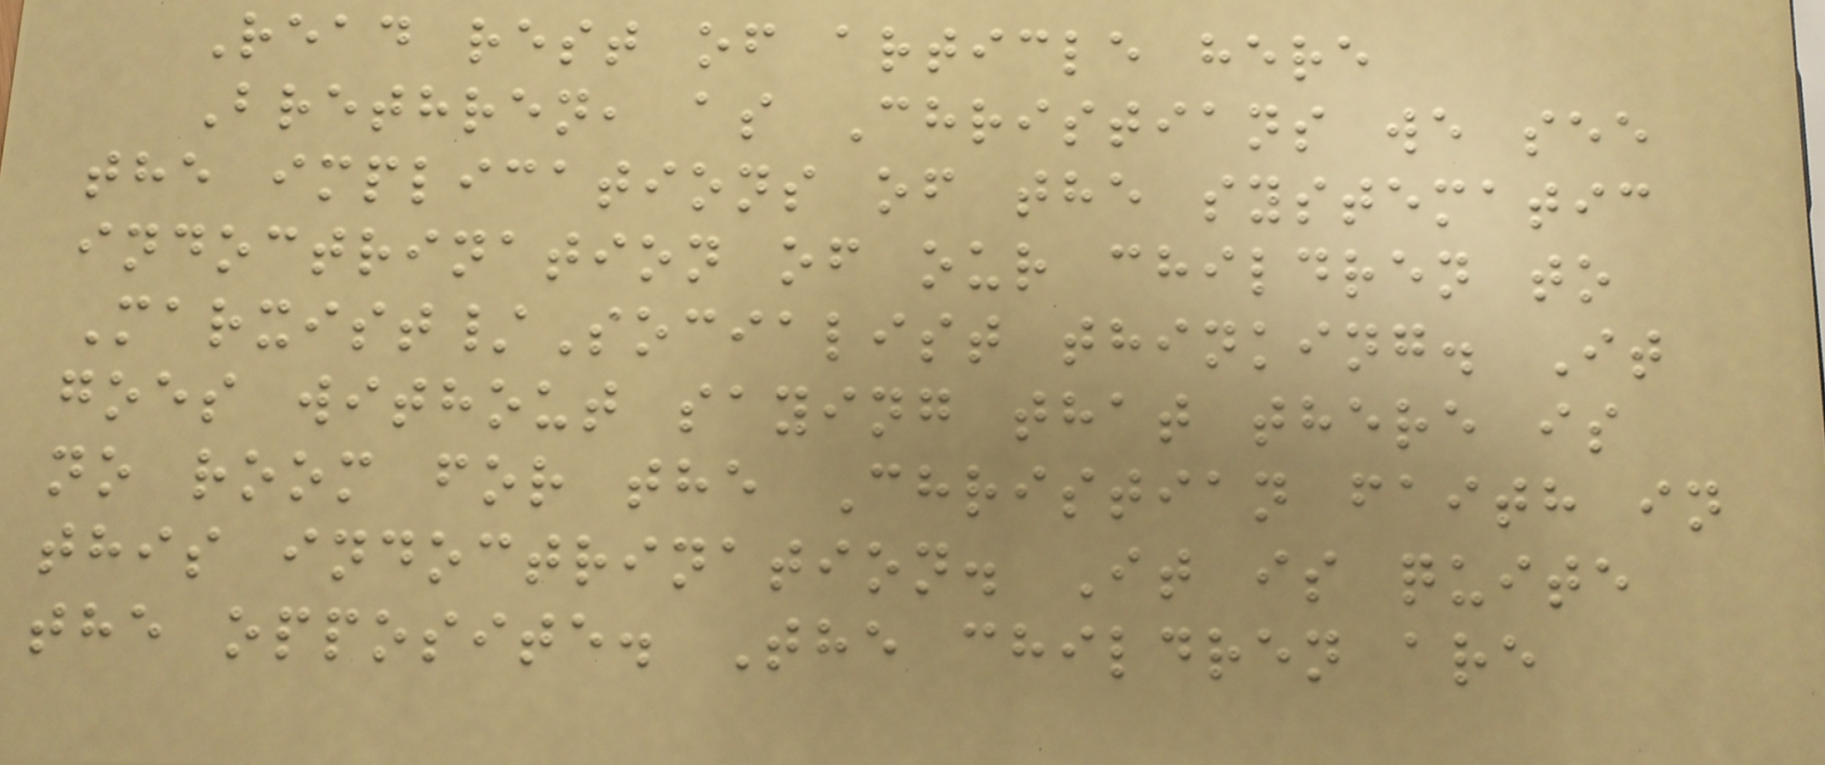Read rest of article here
Brethren, as Christians we see
the implications of the systematic
indoctrination of our children to
Marxist/Socialist thinking. It
goes without saying that there is
no room for the Christian faith in
this indoctrination. It is quite
the opposite. The children are
